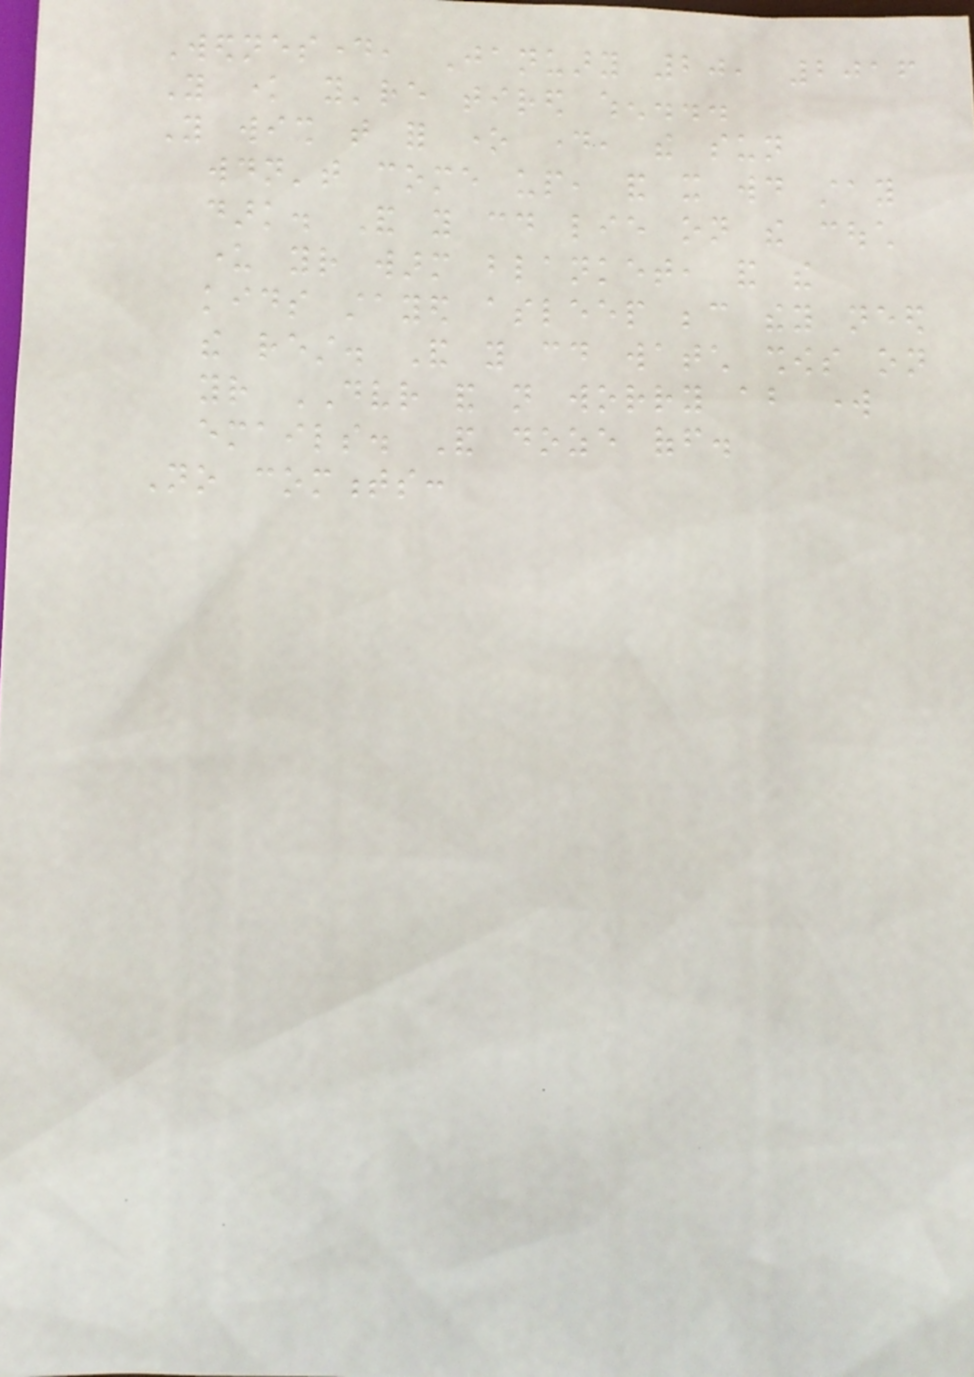Wednesday, January 20, 2016
You know you're tired when...
You wish that for one day, the sun
wouldn't come up, and it would stay
dark. And you could lie on the couch
under your warm blanket, and the
kids stayed asleep because they need
the rest. And you could watch shows on
your DVR and not worry about work
emails. And doze off.
No comments:
